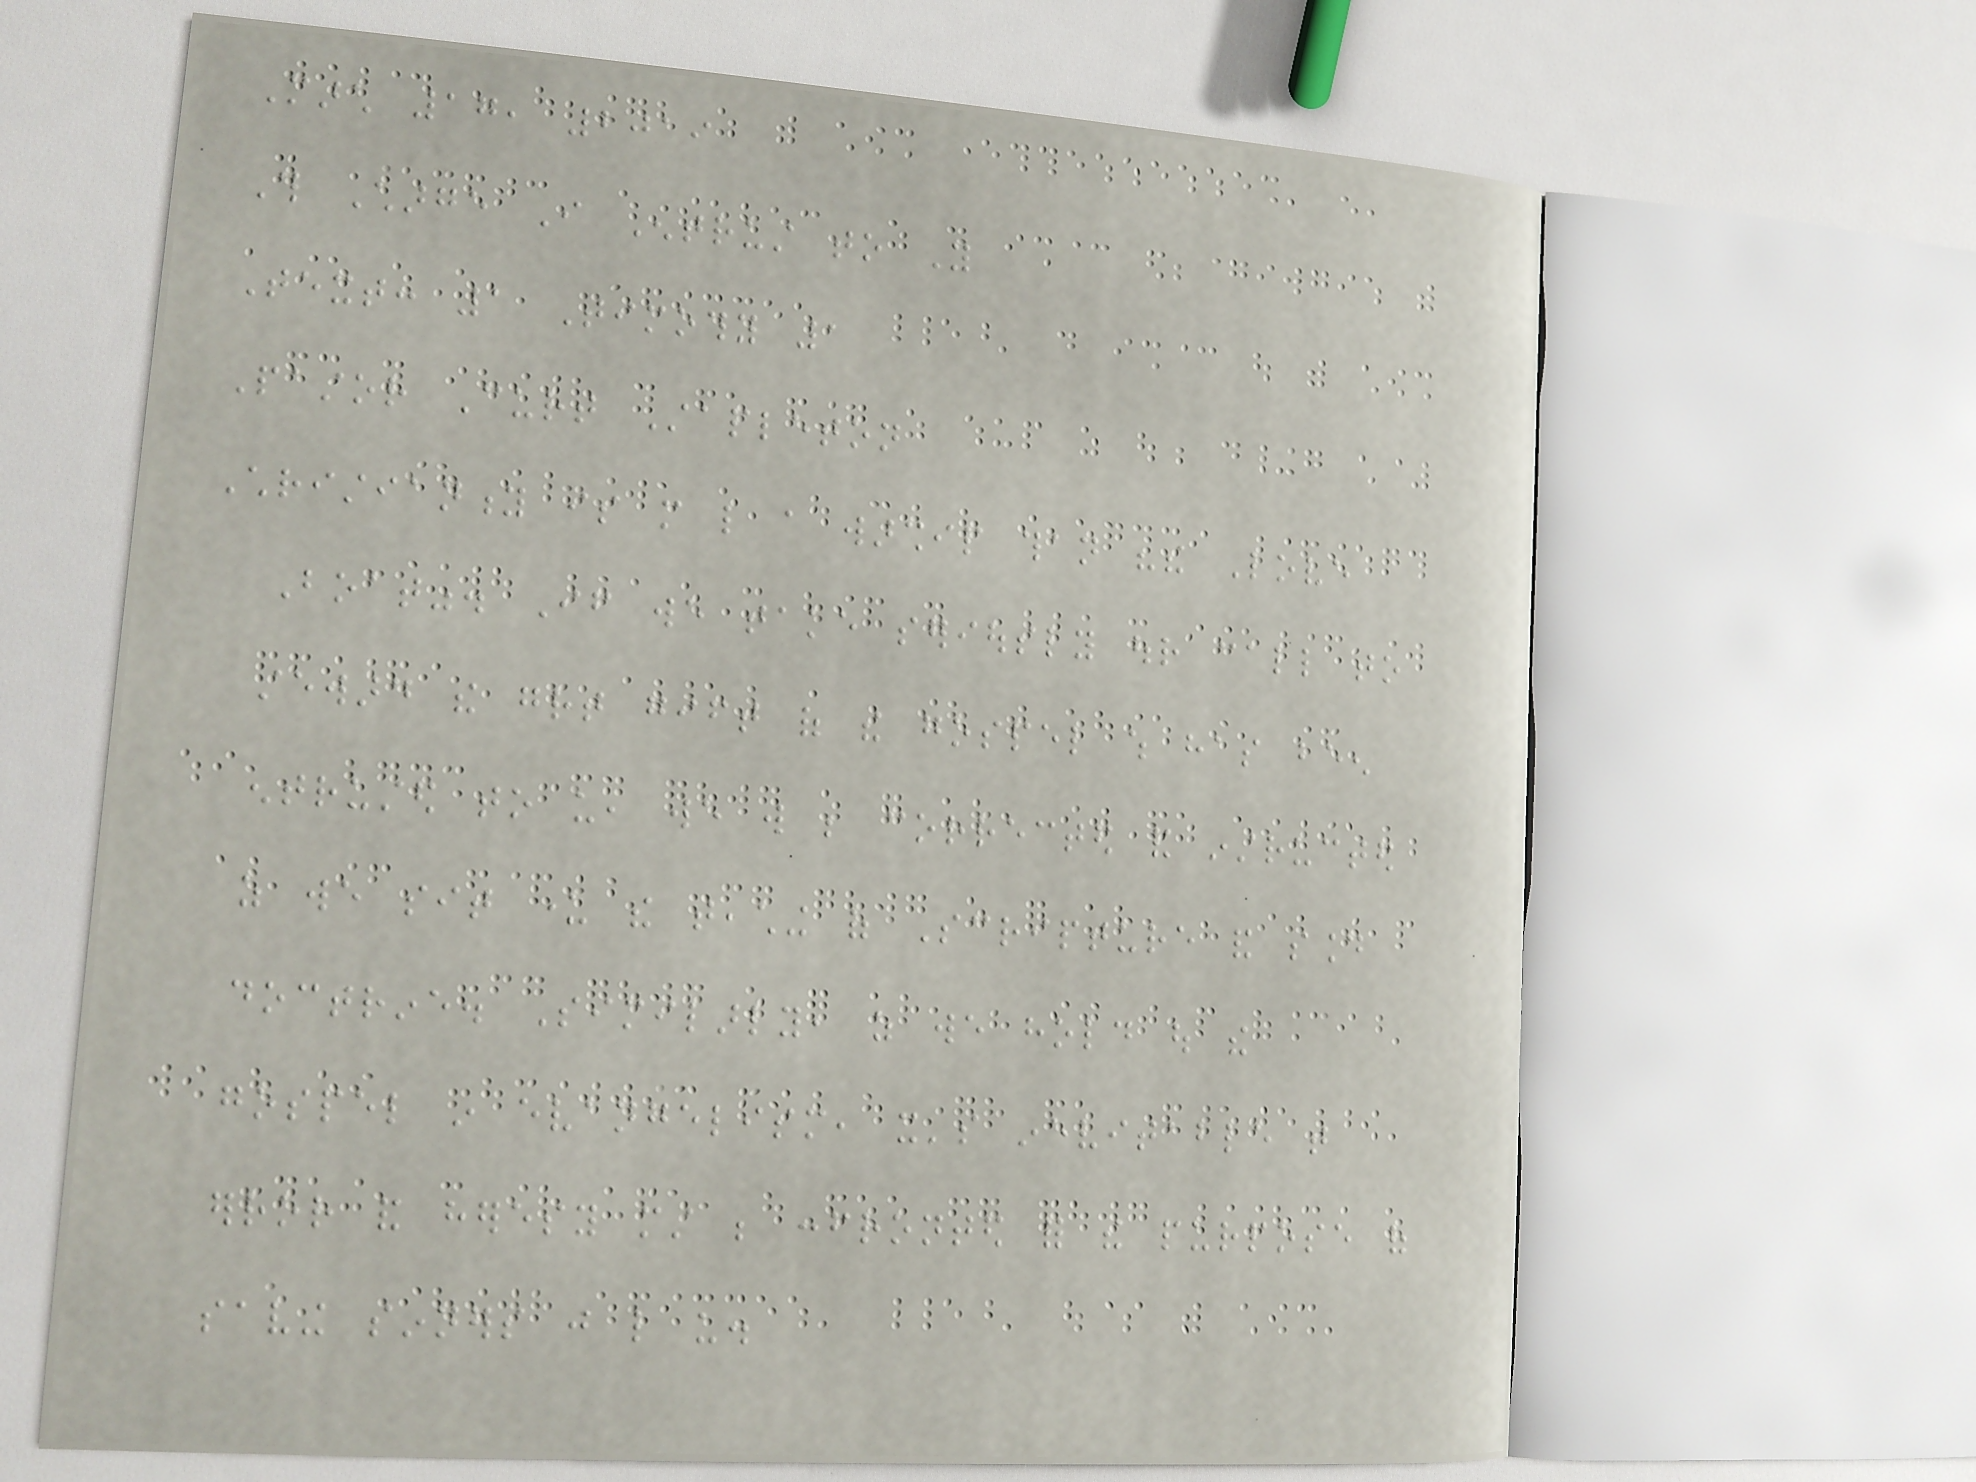March 17, 2019
This Charge I Entrust to You
Text: 1 Timothy 1
Pastor Curt Stapleton
Christianity is more like a warship than "the Love
Boat". If we take seriously our call to
steward the great gift of the gospel which has been
entrusted to us, we will be corrected and instructed
as we sit under the teaching of Scripture and sound
doctrine. Similarly, as we hold out the
gospel in evangelism, it's inevitable that
error and heresy must be confronted for the purpose of
saving sinners just like us.
